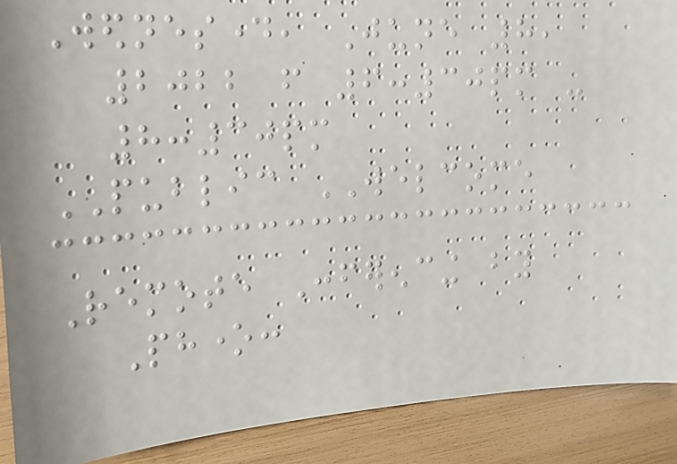Wednesday, June 8,
2022 from 6:30pm -
8:30pm
PUBLIC WELCOME
Remote Conferencing by
Phone:
